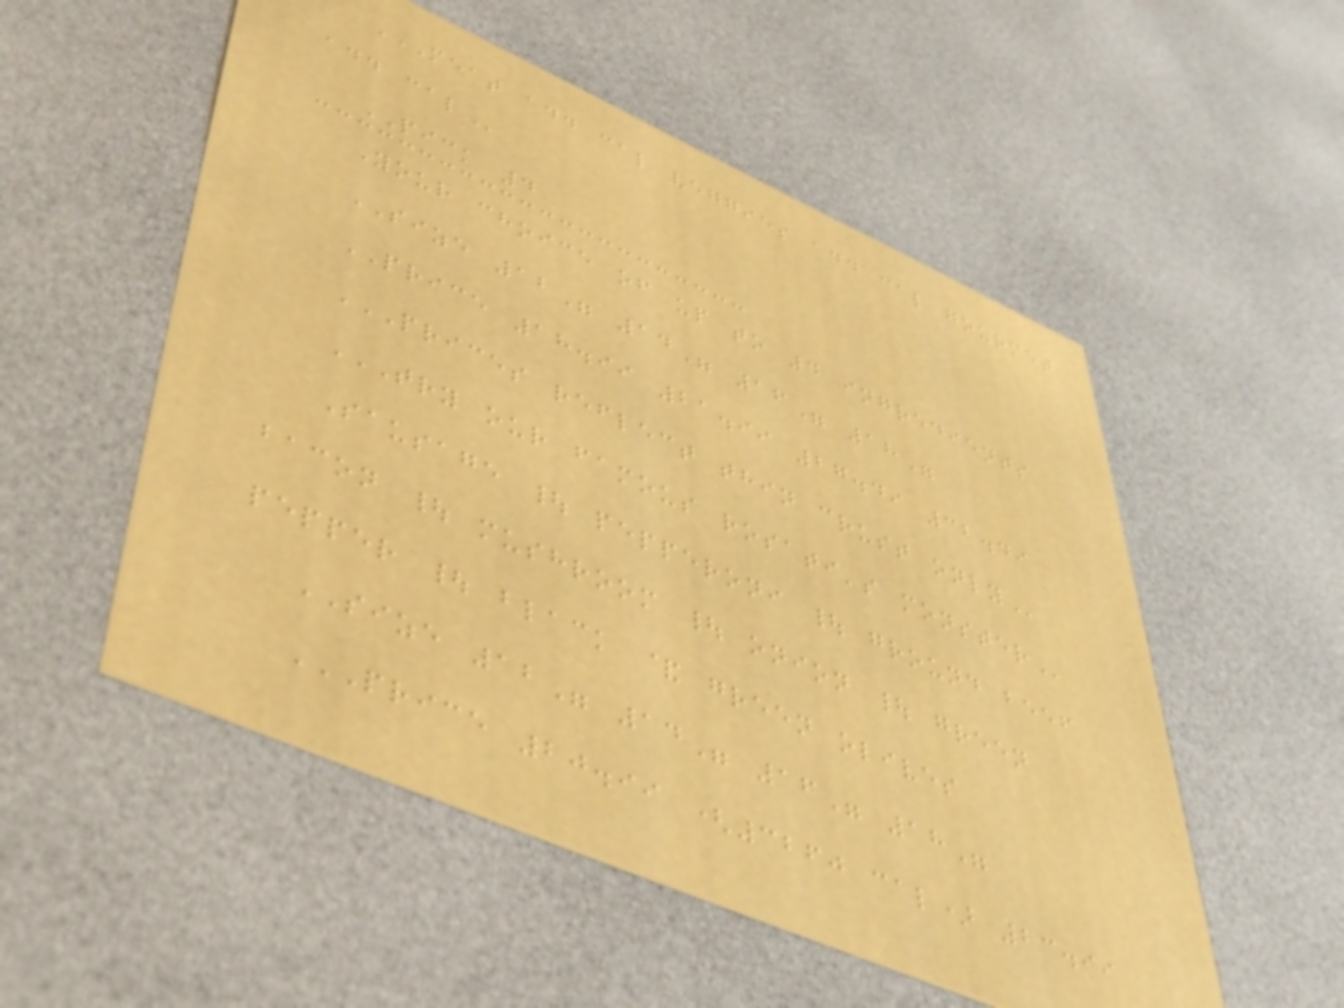MEAT ADD CAL VEGGIES ADD CAL GOURMET
ADD CAL
PICK 4
Your choice of up to 4 ingredients
SIZE 12" 14" 16" 18"
PRICE 18.99 21.99 27.49 32.49
PRICES REFLECT THIN CRUST ONLY
TRY OUR FAMOUS ROSATI'S MONSTER
Sausage | pepperoni | ground beef
bacon | mushroom | onion | green
pepper | black & green olives
SIZE 12" 14" 16" 18"
PRICE 20.99 (3260 CAL) 23.99
